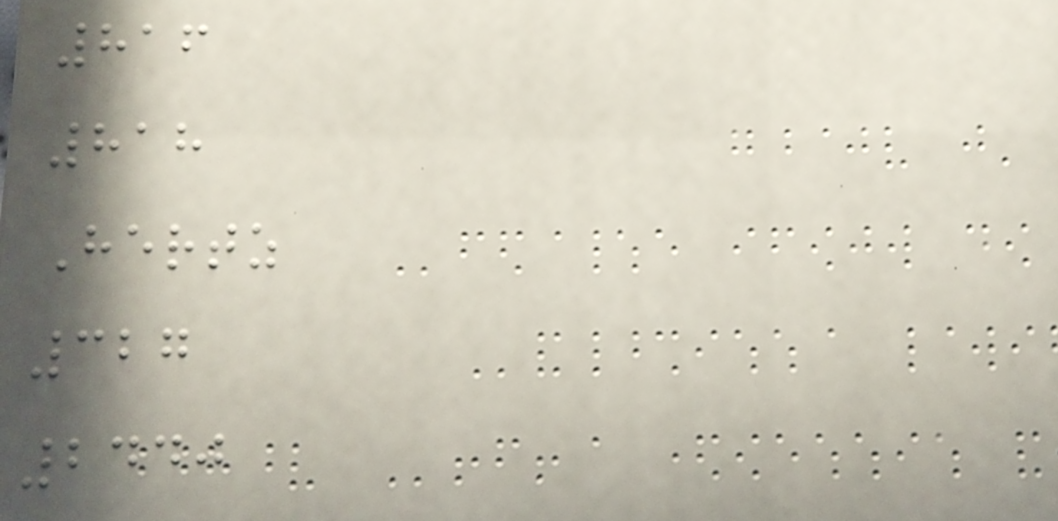816
818
Hertz
327
2440
